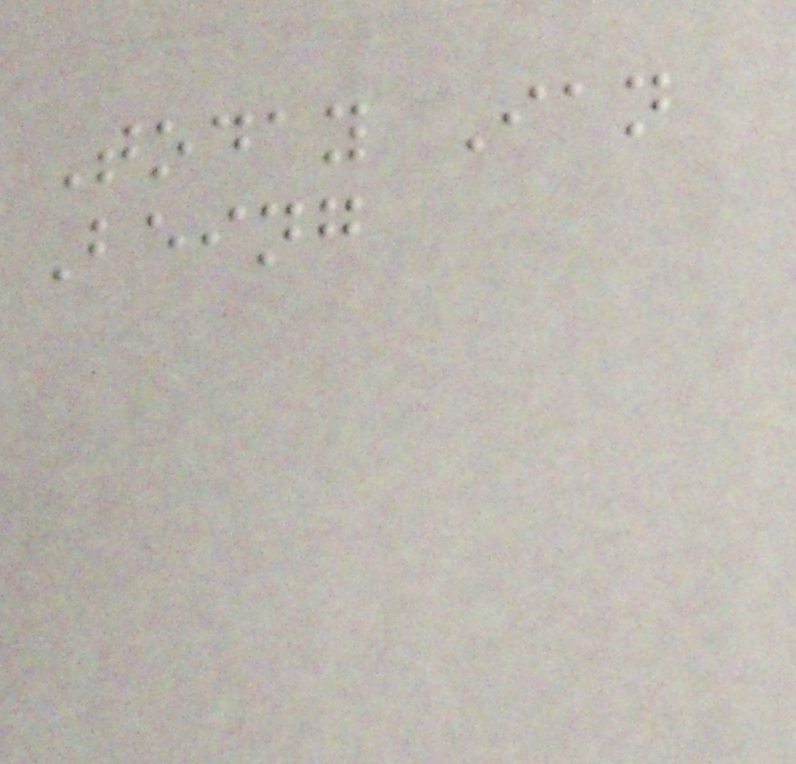Today Ian
Being
